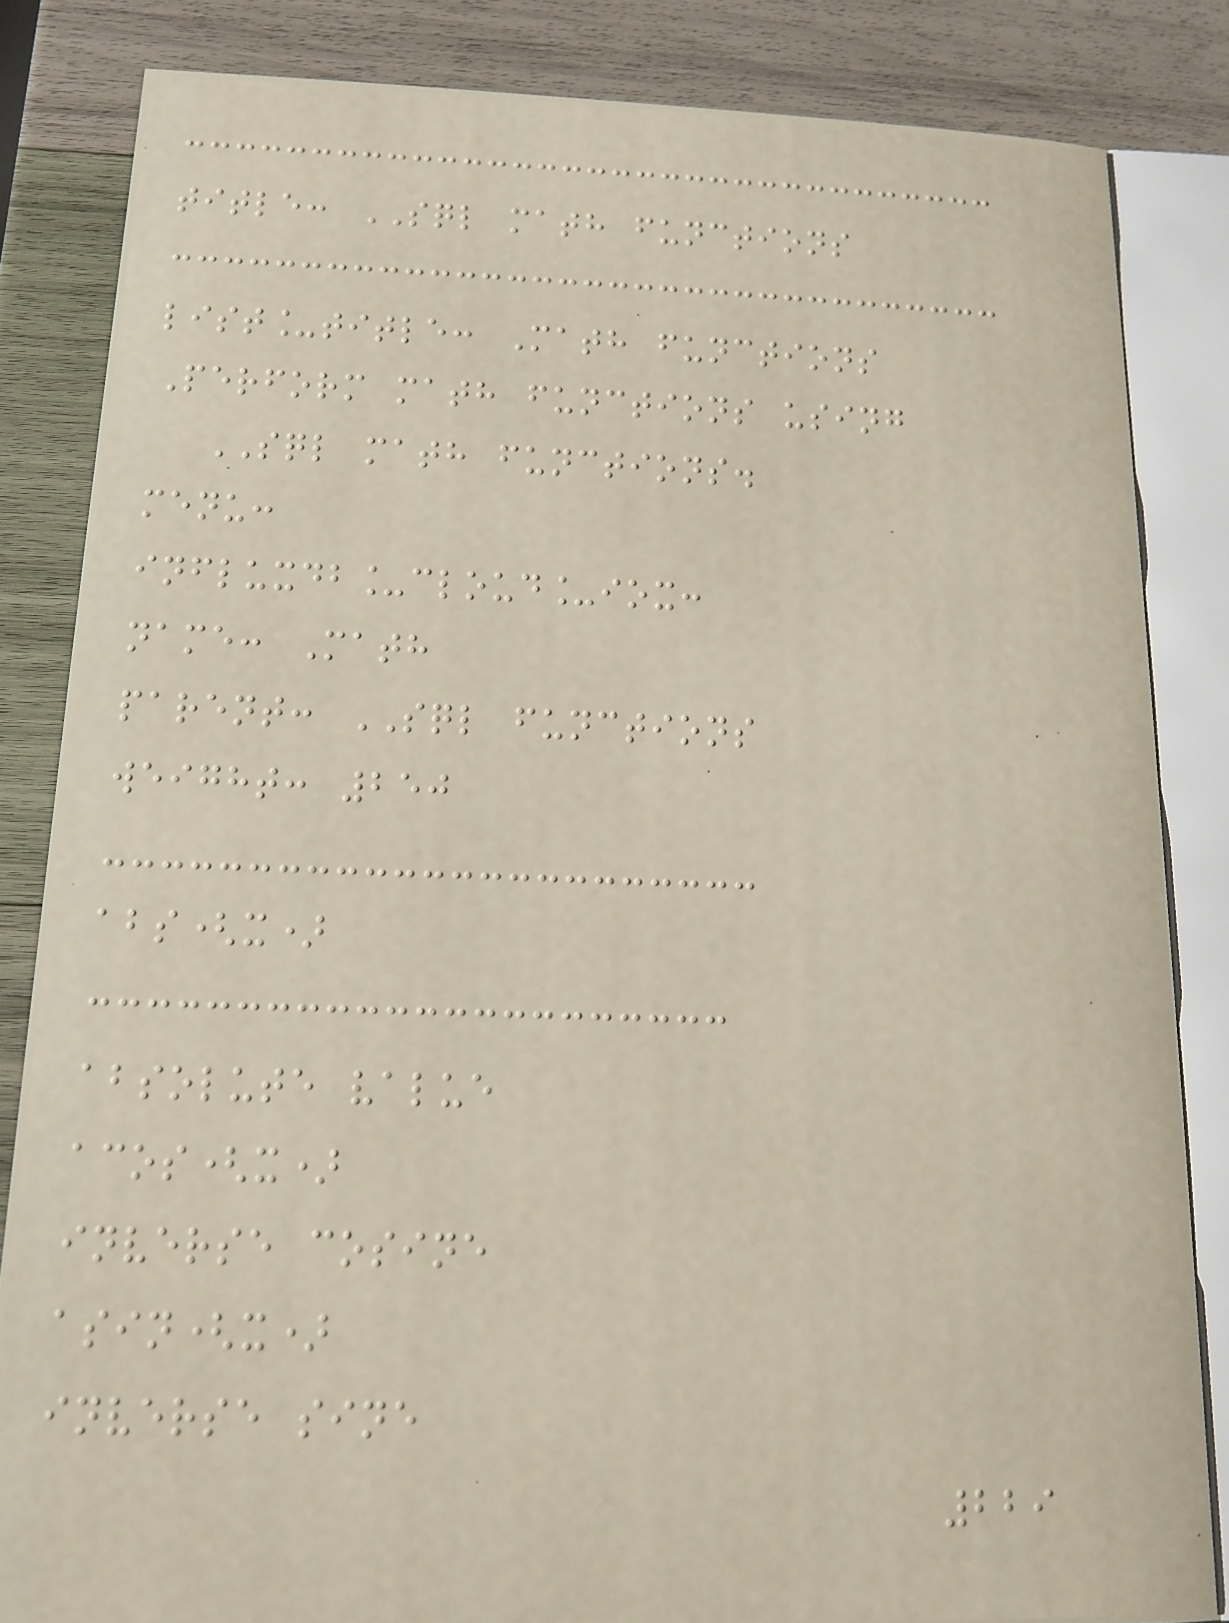title: SQL math functions
list_title: Math functions
Perform math functions using
SQL math functions.
menu:
influxdb_cloud_iox:
name: Math
parent: SQL functions
weight: 250
abs(x)
absolute value
acos(x)
inverse cosine
asin(x)
inverse sine
229
